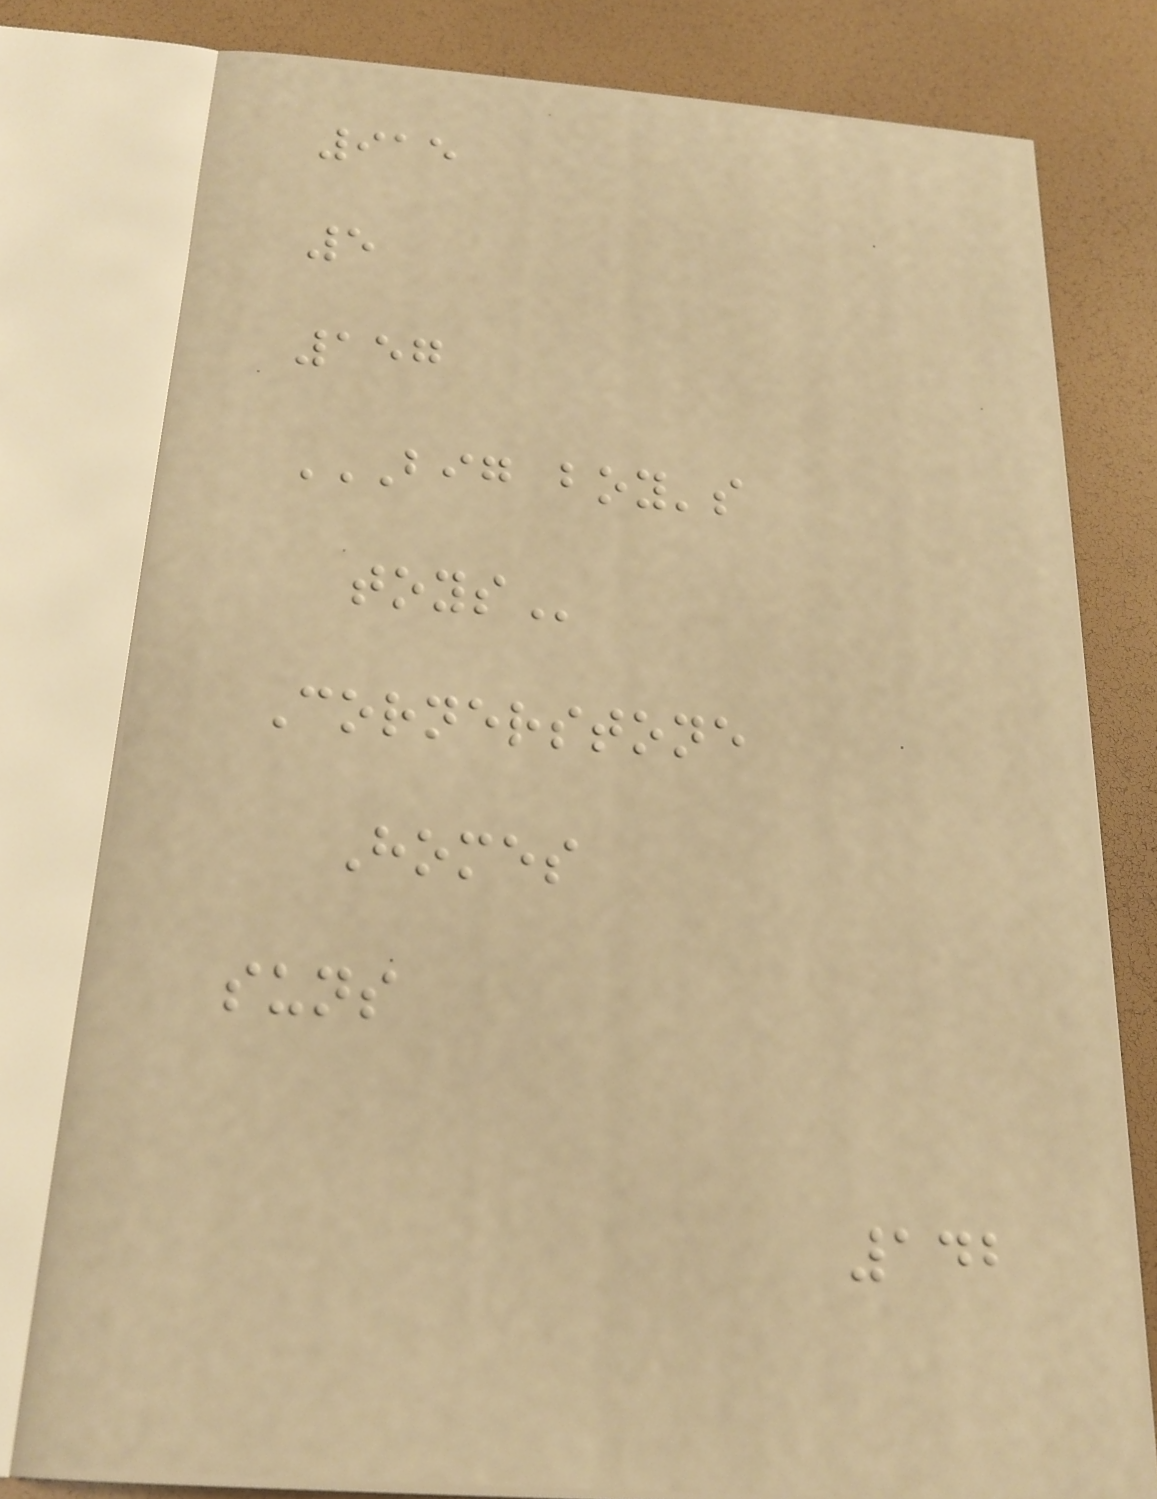915
5
157
BIG BOY'S
TOYS
Cornerstone
Homes
suns
142
